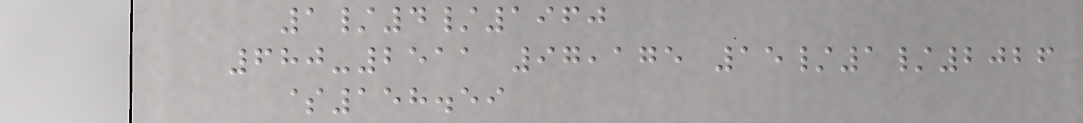1/4/1960
680-2511 97,175 15/1/2026
$158.59
